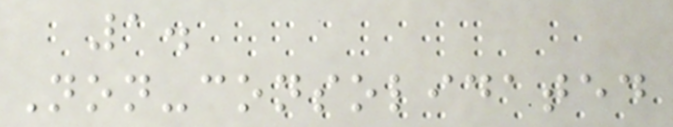1.
Non-consolidated
